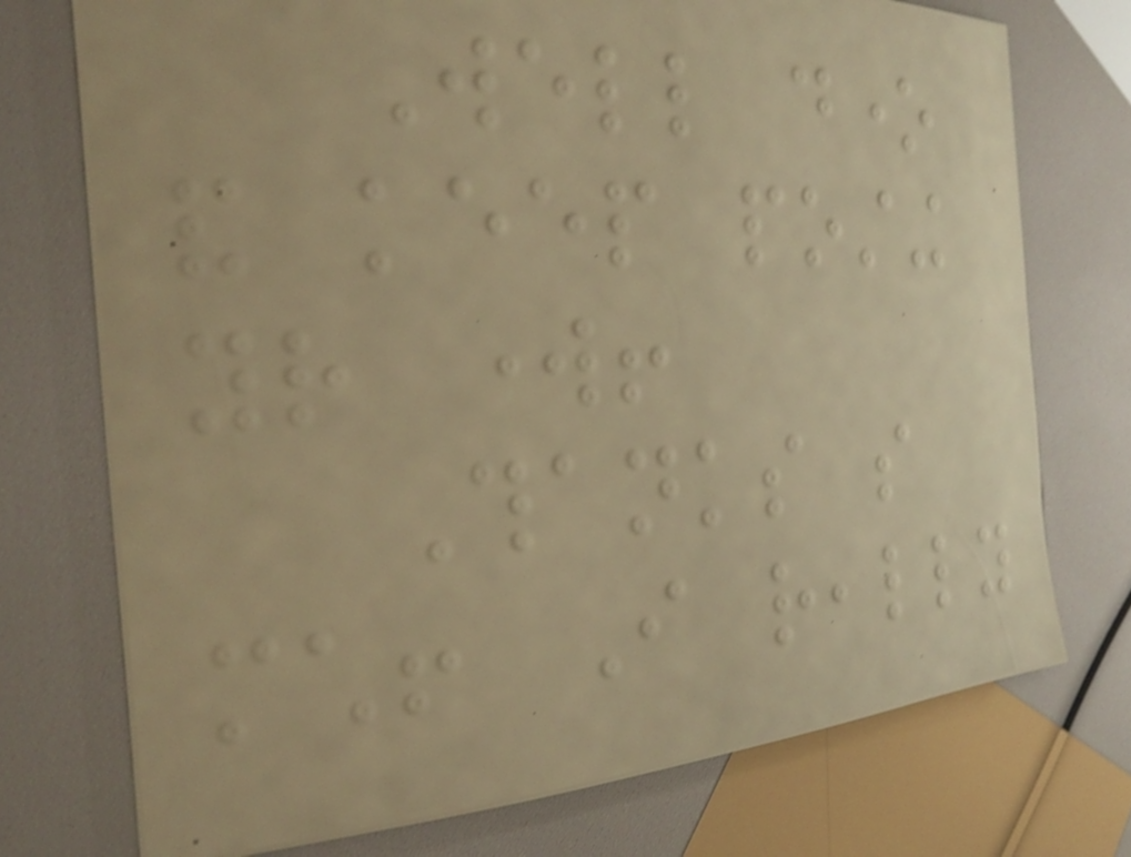Well done
and keep posting
your work!
Thanks so
much! I really
